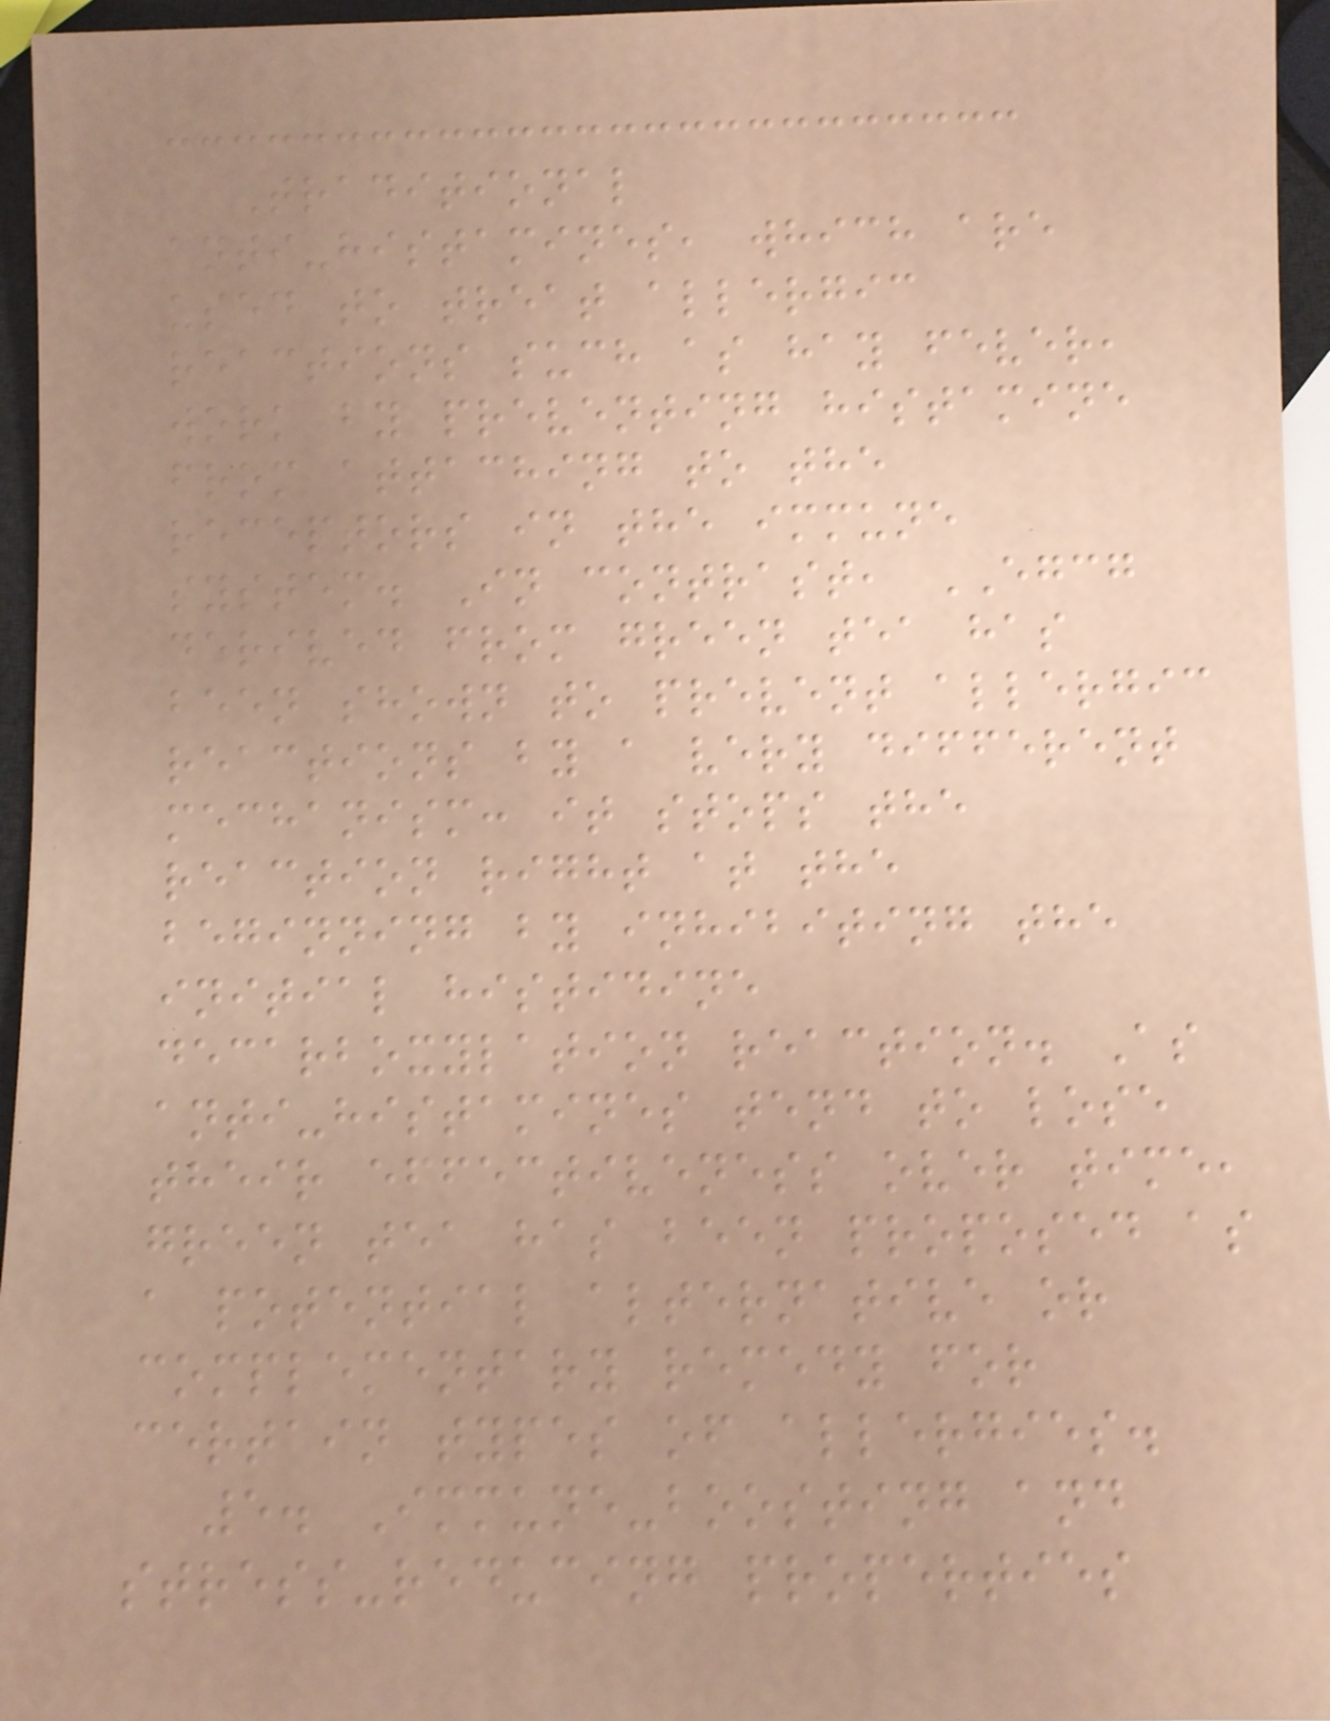Traditional
anti-histamines, which are
used to treat allergic
reactions such as hay fever,
work by preventing histamine
from attaching to the
receptors in the immune
system. In contrast, EGCG
derived from green tea has
been shown to prevent allergic
reactions by a very different
mechanism: it stops the
reaction right at the
beginning by inhibiting the
initial histidine
decarboxylation reaction. As
anti-histamines tend to lose
their effectiveness over time,
green tea has been proposed as
a potential alternative or
complementary remedy for
certain types of allergies.
5. Immune-boosting and
stress-reducing properties
